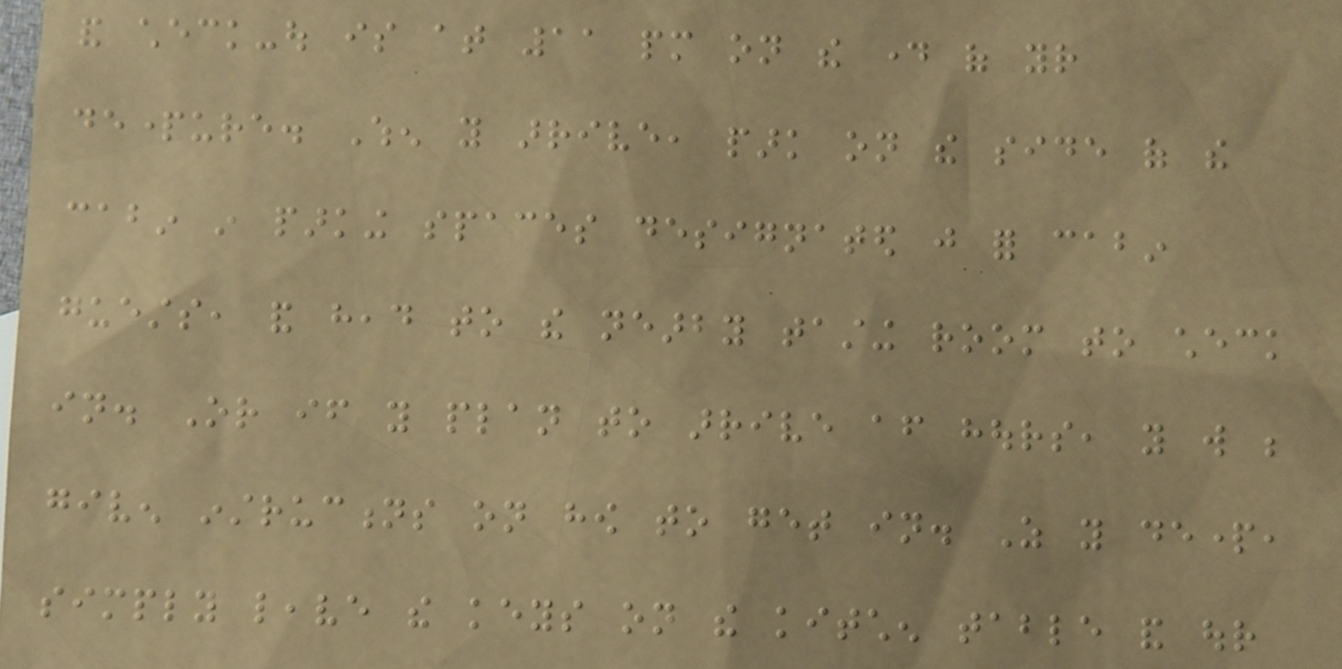and check-out is at 11 pm on the day of your
departure. When you arrive, park on the side of the
cabin in parking spaces designated just for cabin
guests, and head to the nearby tasting room to check
in. Or if you plan to arrive after hours, you will be
given instructions on how to get in. As you depart,
simply leave the keys on the kitchen table and our
